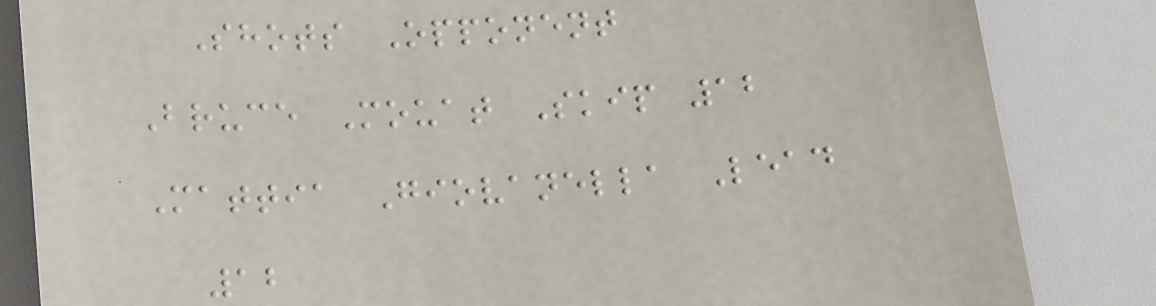Shots Opponent
Bruce Mouat Skip 12
Mattia Giovanella Lead
12
